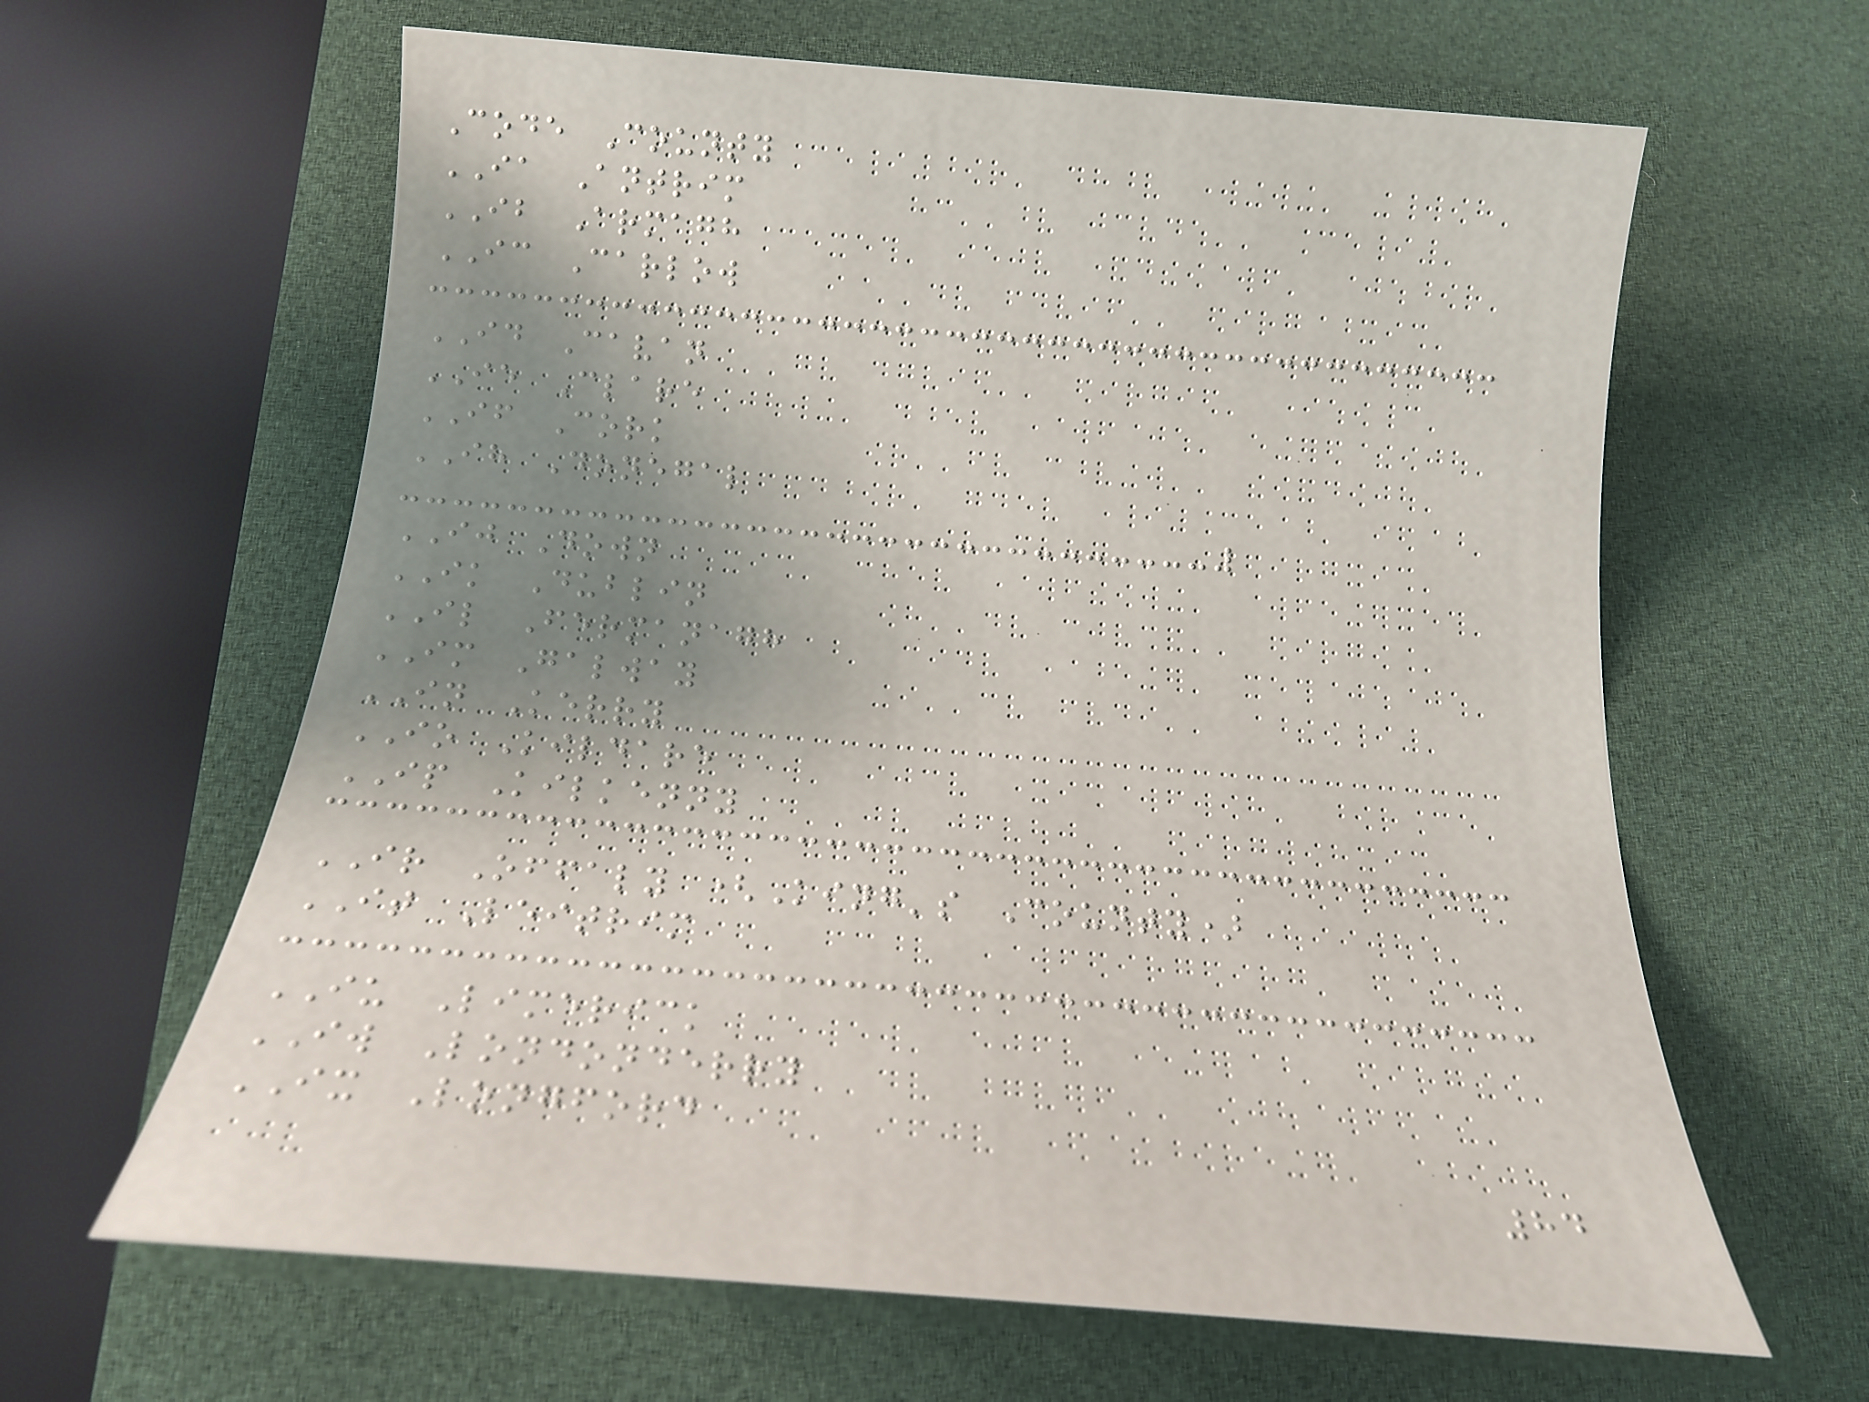Code County
IA Antrim
IB Armagh
IC Carlow
ID Cavan
IE Clare
IF Cork
IH Donegal
IJ Down
IK Dublin
IL Fermanagh
IM Galway
IN Kerry
IO Kildare
IP Kilkenny
IR Offaly (King's County)
IT Leitrim
IU Limerick
IW Londonderry
IX Longford
84
